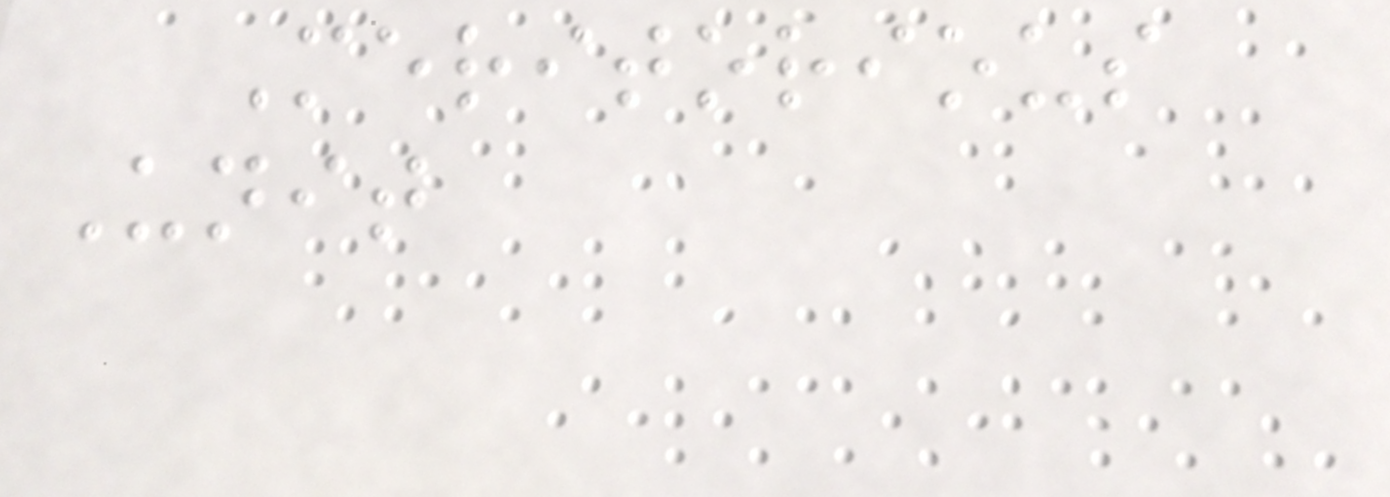Meritorious
Unit
